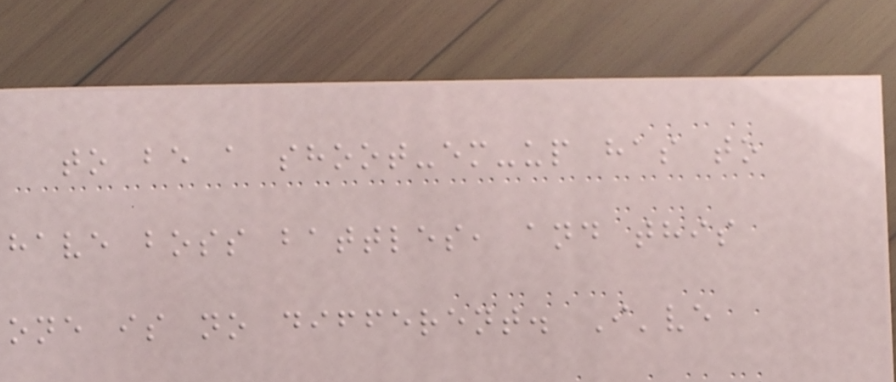to be a shoot-em-up has to
have boss battles, and this
one is no different. I've
